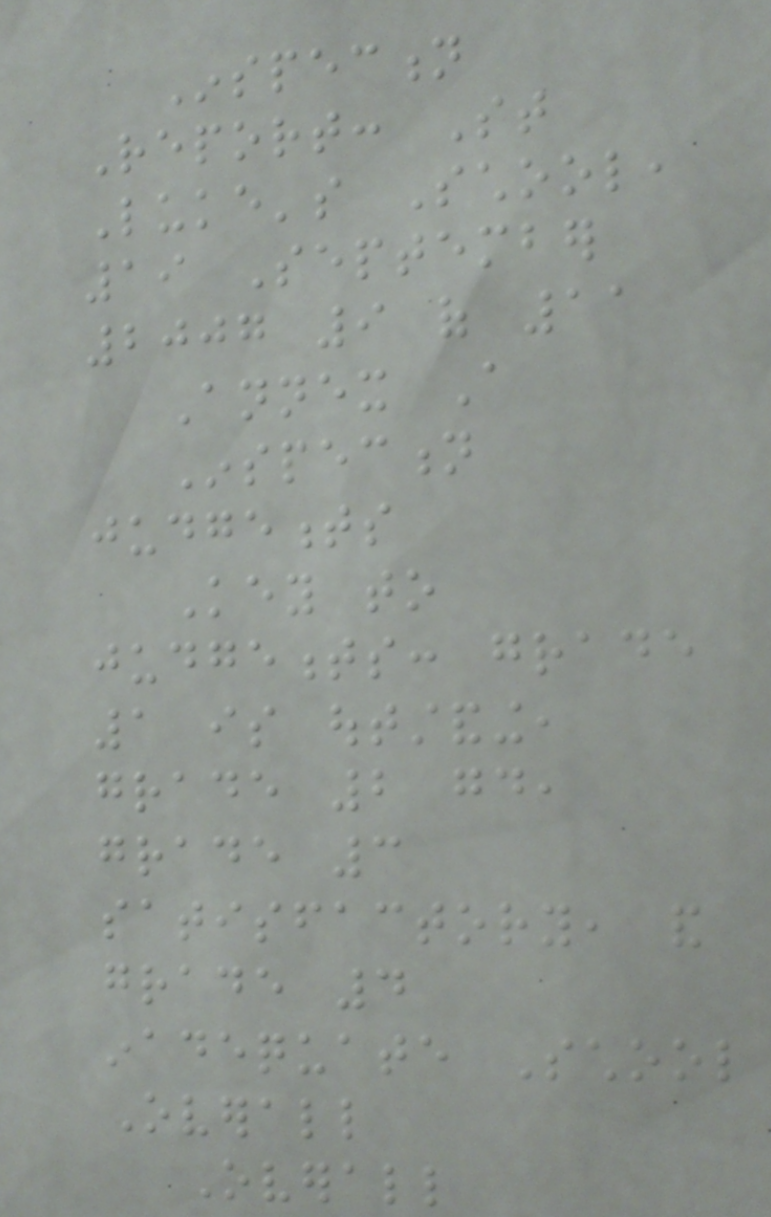Inspection
Report: St
Luke's School,
19 September
2007 9 of 11
Annex A
Inspection
judgements
Key to
judgements: grade
1 is outstanding,
grade 2 good,
grade 3
satisfactory, and
grade 4
inadequate School
Overall
Overall
